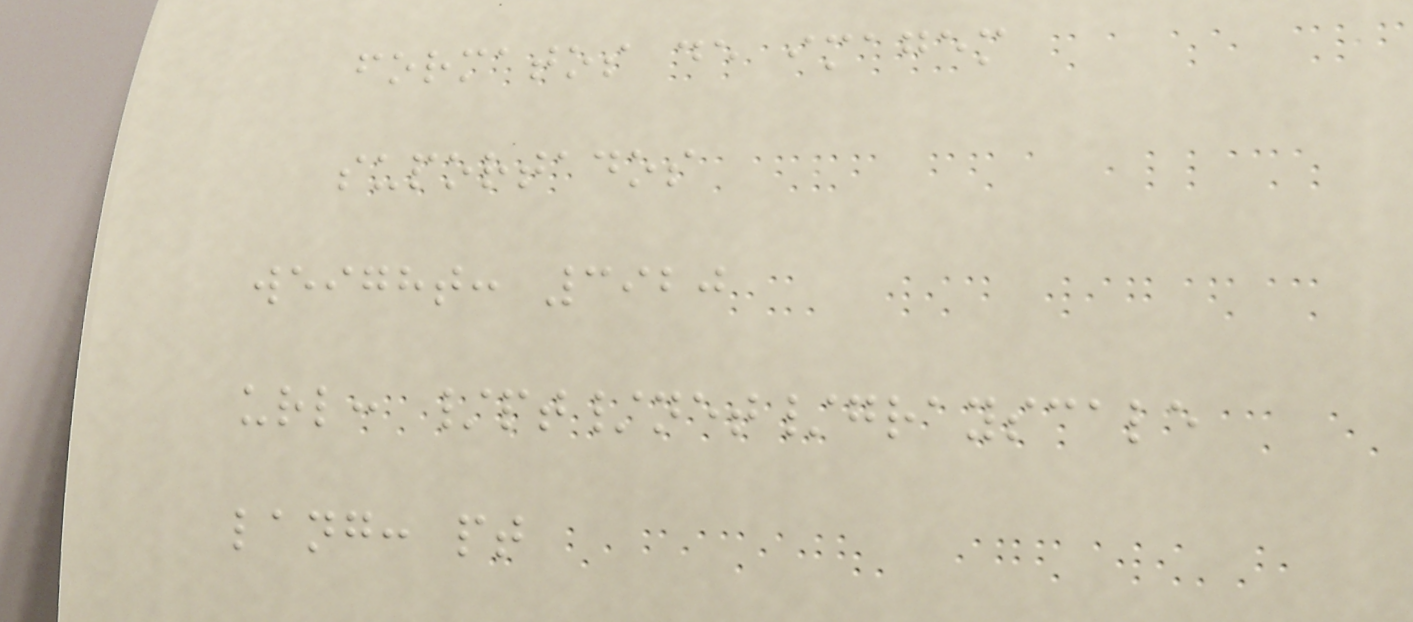formatos de imagem
suportados
weight: 3920
url: /pt/net/grayscale
lang: pt
